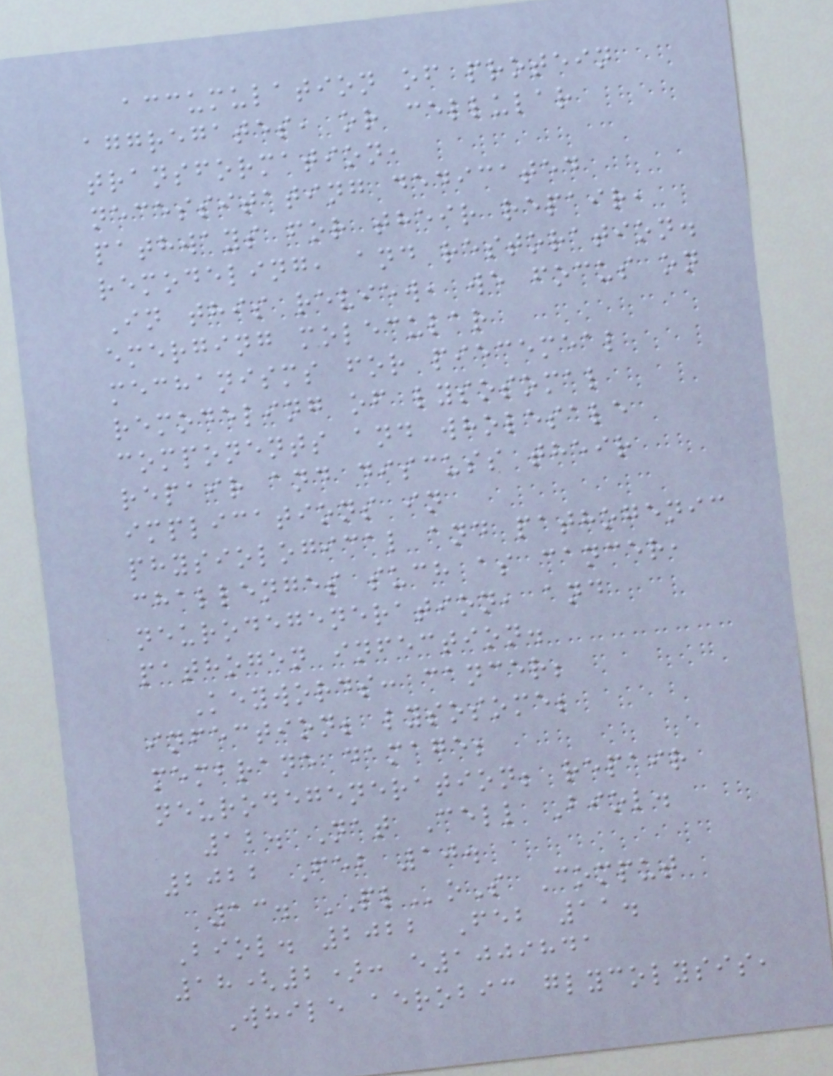accumulation of protein
aggregates, or cellular
transformation,
necessitating dedicated
pathways for their repair,
remodeling, and restoration.
In this review, we focus on
emerging molecular
mechanisms for piecemeal
remodeling of lysosomal
components and wholesale
repair and discuss their
implications in
physiological and pathogenic
challenges such as cancer,
neurodegeneration, and
pathogen infection.
Keywords: cancer;
infection; lysosome;
membrane damage;
neurodegeneration; repair
12. Nat Cell Biol.
2022 Feb 10.
13. PLoS Comput
Biol. 2022 Feb 11.
18(2): e1009841
While aerobic glycolysis,
